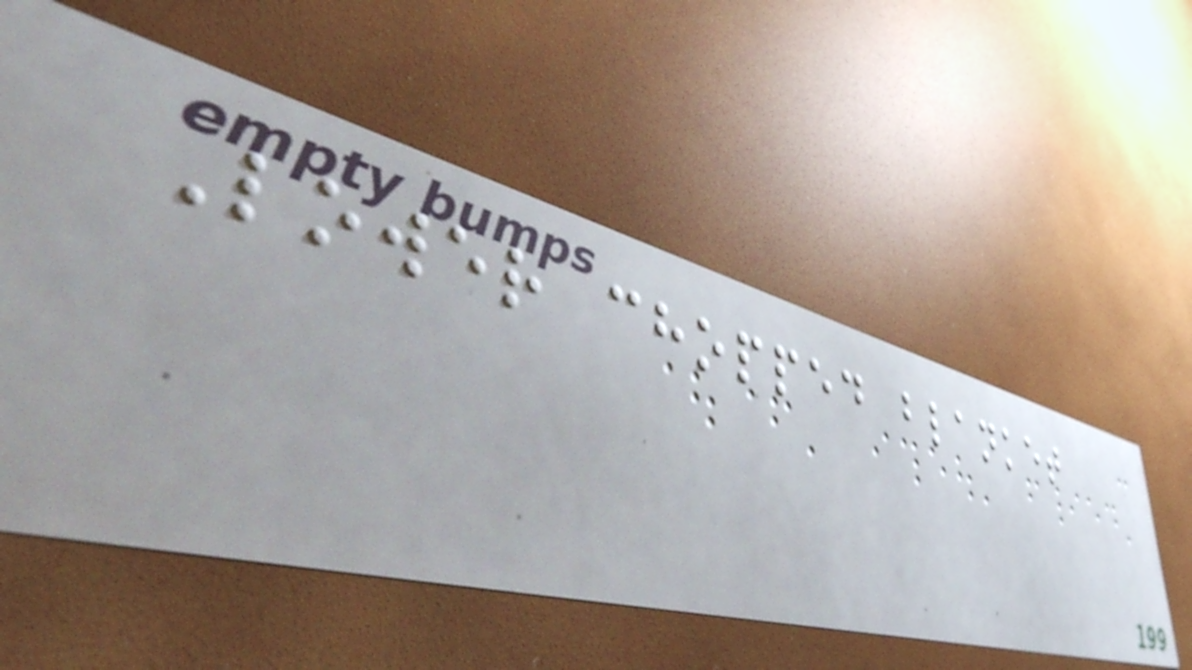Lower chopped blanket
